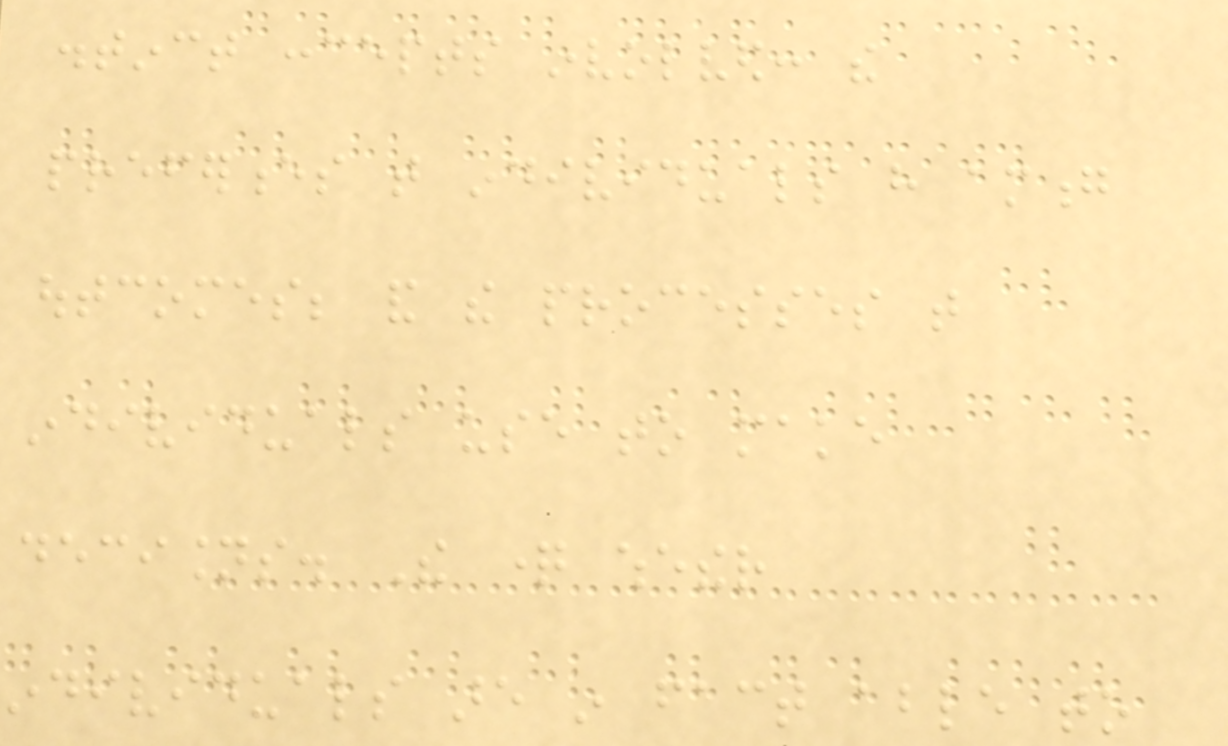distinct concepts involved: the
preferences that individuals have among
outcomes; and the processes that
individuals use to make
decisions. The question whether
individuals are in fact able to
